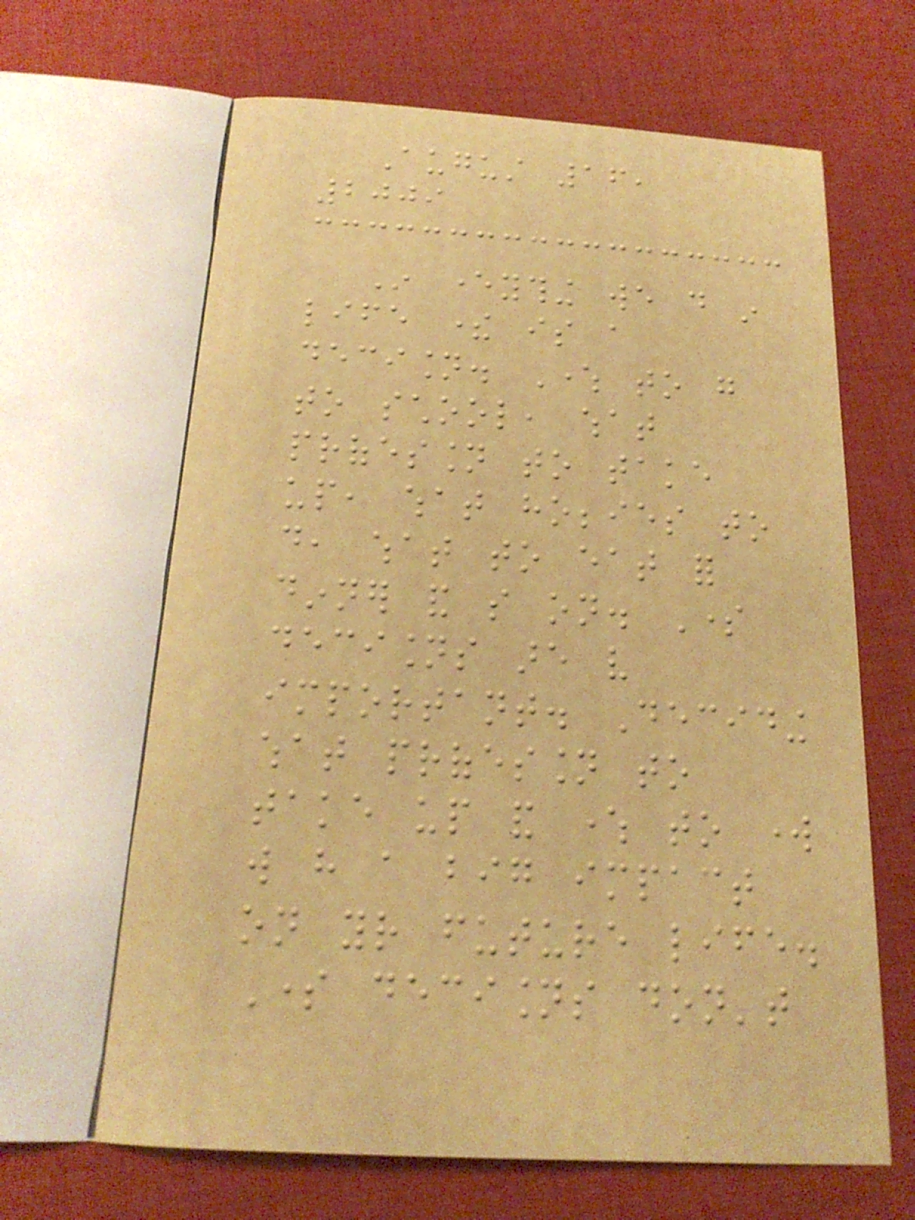August 16,
2009
In everything we do in
life there is a
decision. Where to go
to school, what
profession to take
up, what hobbies to
do, what to eat for
dinner and so on. Some
decisions are very
important. Deciding
what profession to
take up and where to work
will have a big impact
on your future life.
Some decisions don't
